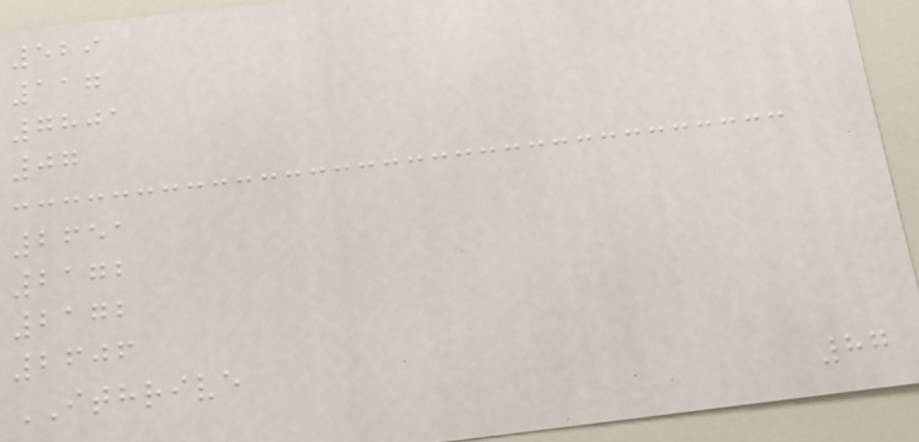529
117
7801
07
2651
2172
2172
2606
ITHRIVE
87
